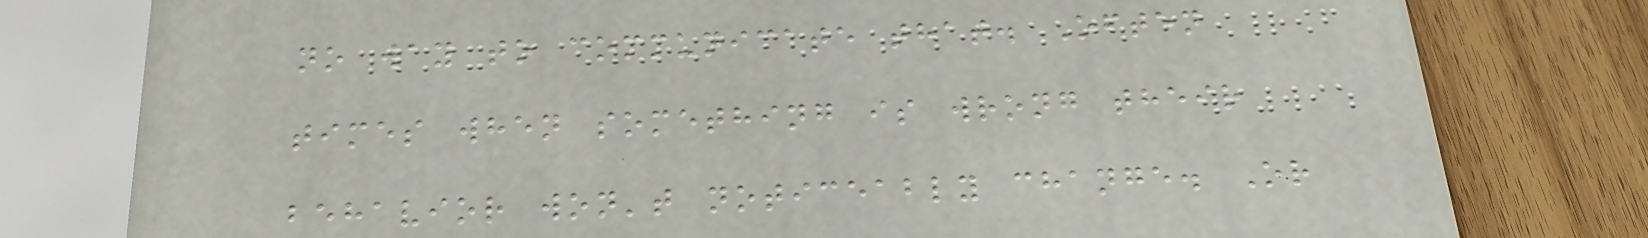no way to communicate that. Often
times when something is wrong their
behavior won't noticeably change. Or
